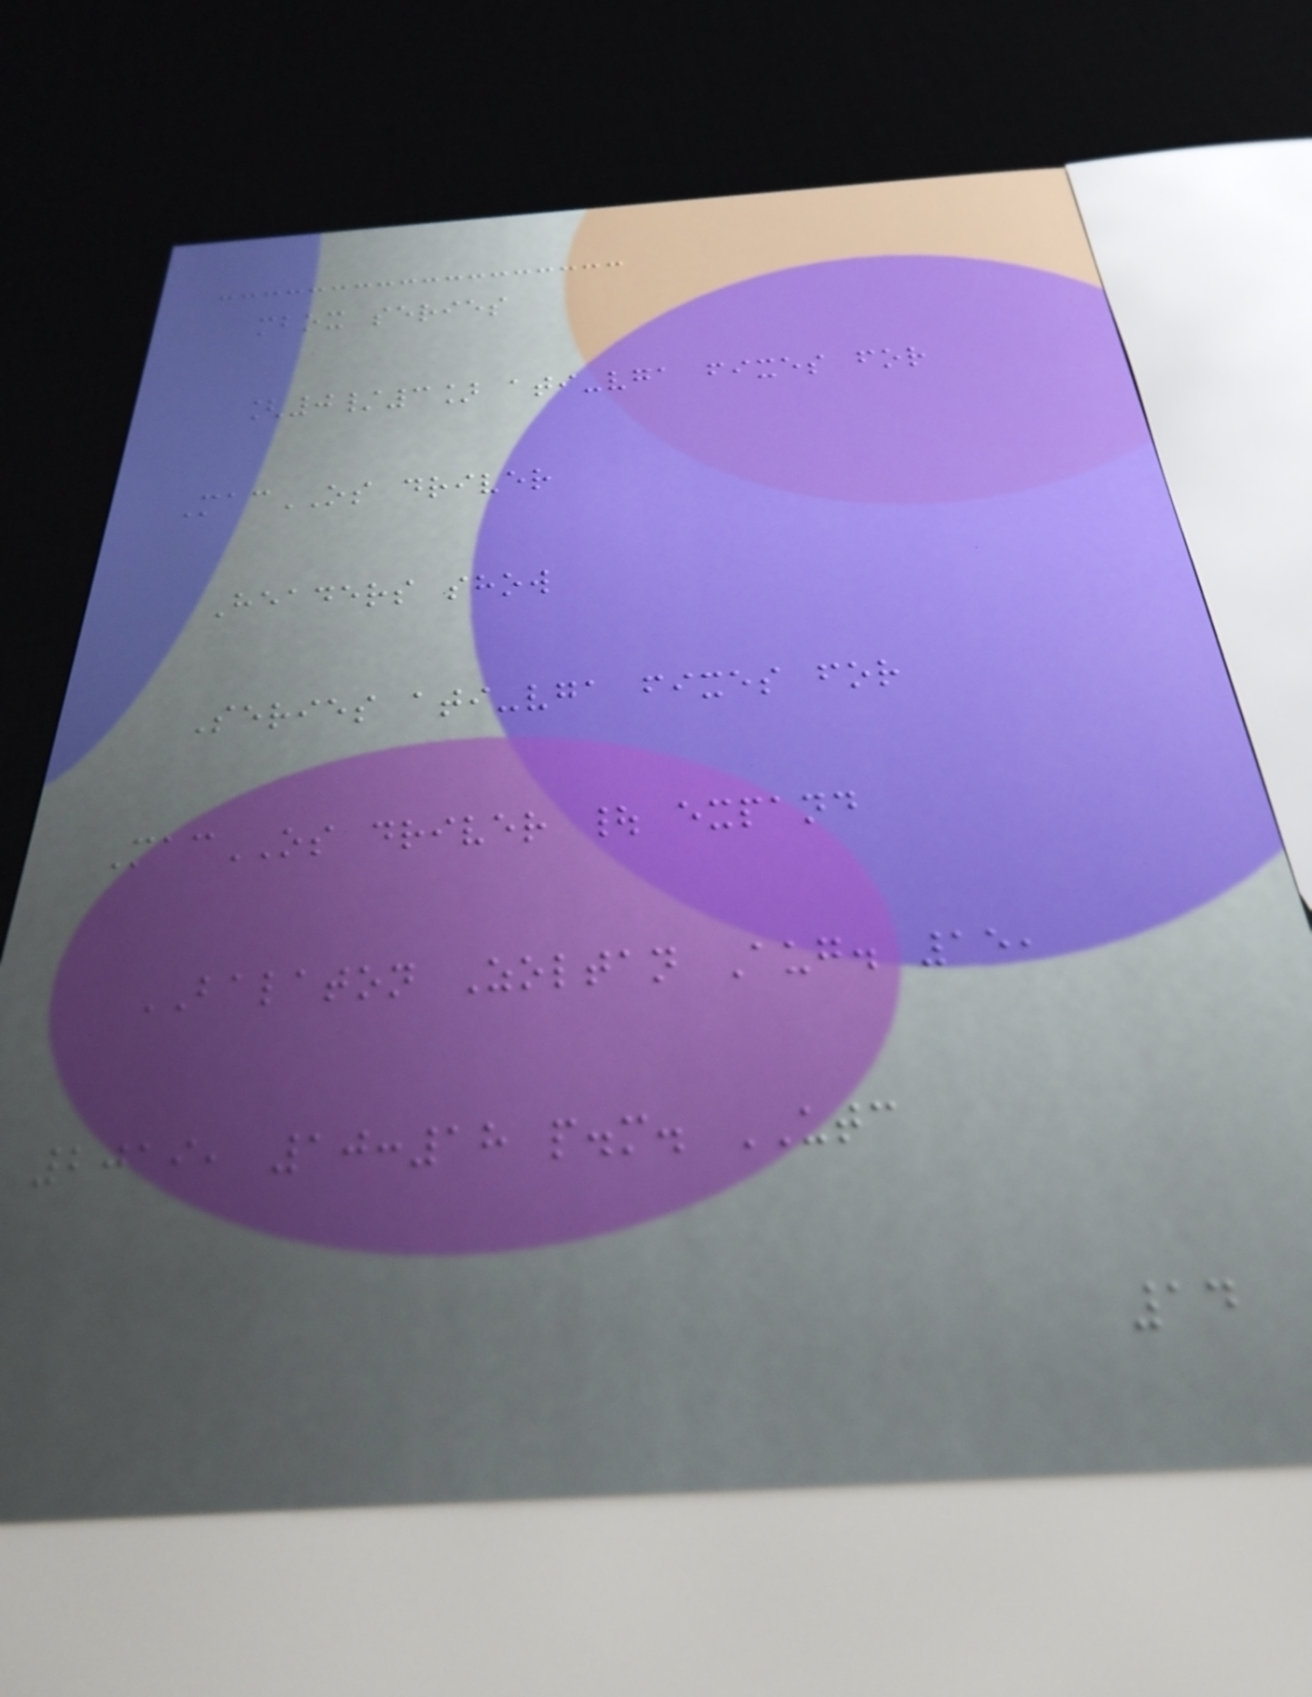mbox series
[0/3] ati-vga fixes for
MacOS driver
Headers show
Series ati-vga fixes for
MacOS driver | expand
BALATON Zoltan Aug. 15,
2019, 10:18 p.m. UTC
14
